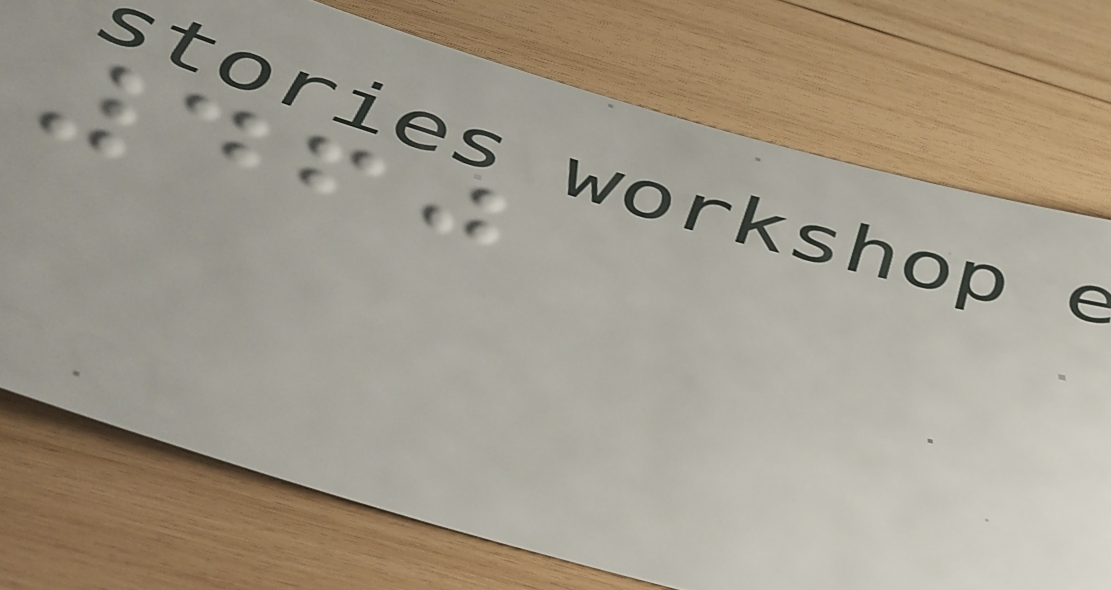460
